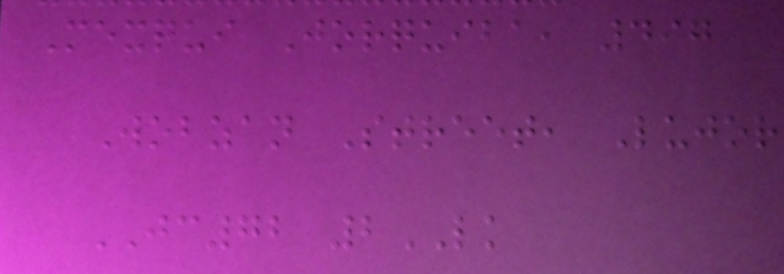Mexqui Jorquiba, 497
Wobzan Street, Lujor
JC72 2LK
